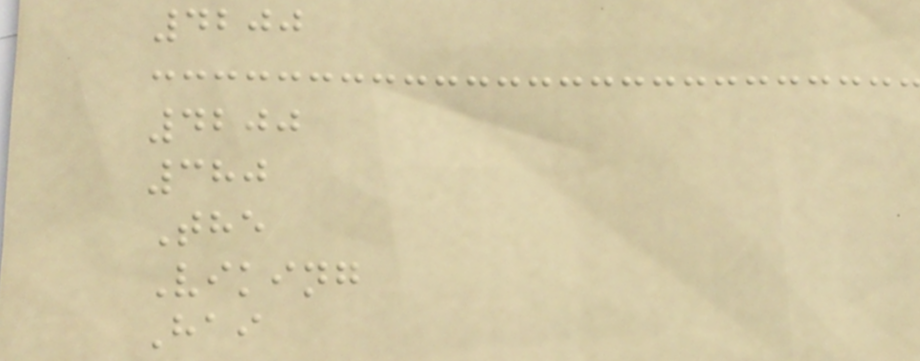4200
4200
380
The
Viking
Hai
